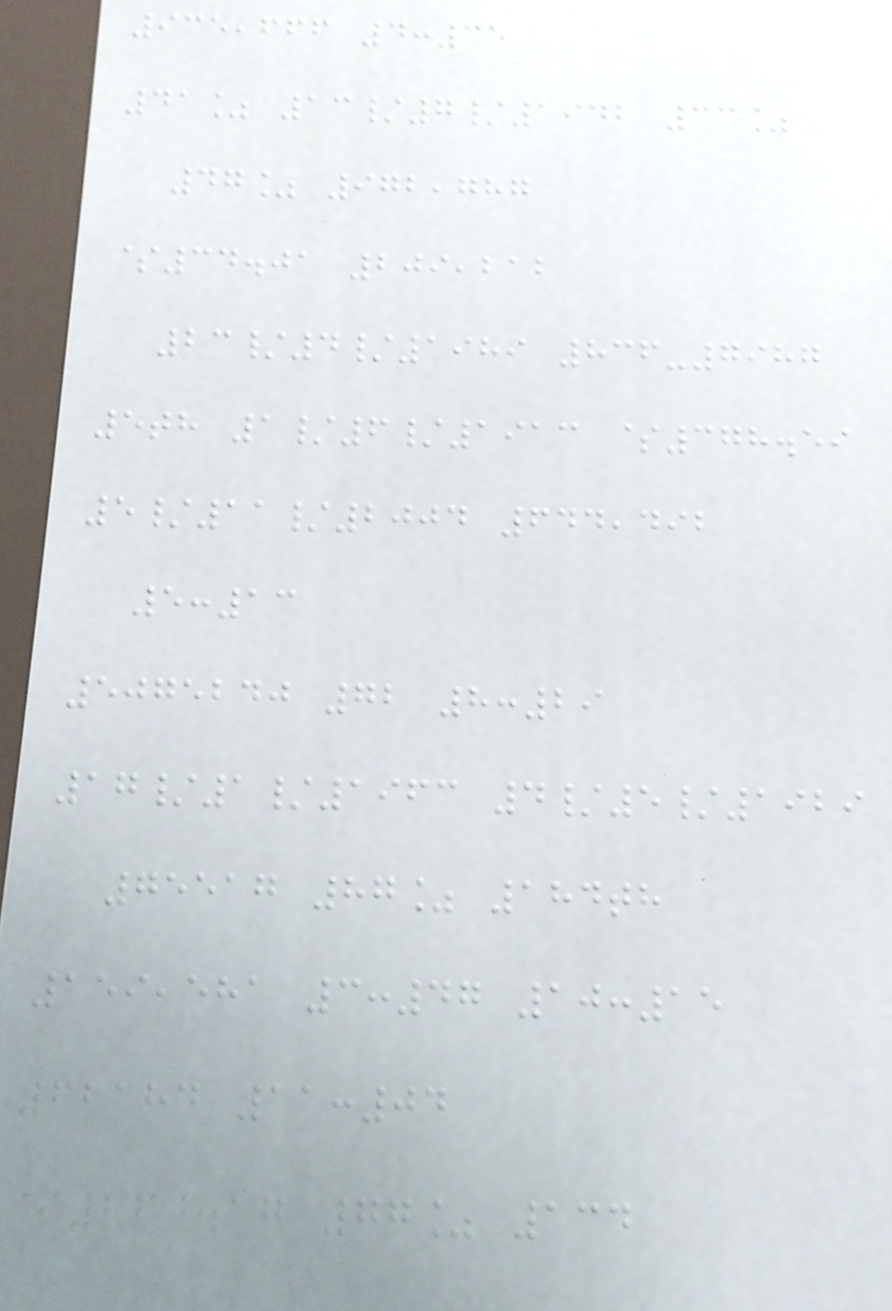935,666 4:35
41% 13/7/1942 33%
47% 972,787
$34.01 209,212
23/4/1989 836-7987
5th 1/6/1913 $378.59
5/11/2004 644,492
5:13
5075240 72 8:29
17/1/1963 4/5/1929
75517 87% 184th
159,581 3:47 10:15
62184 11:04
$264.17 77% 134
